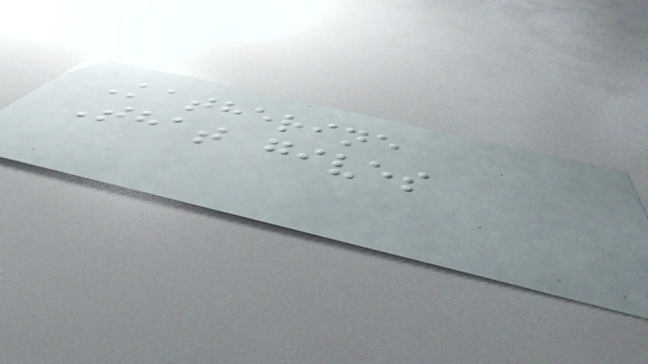Katherine
That gives
